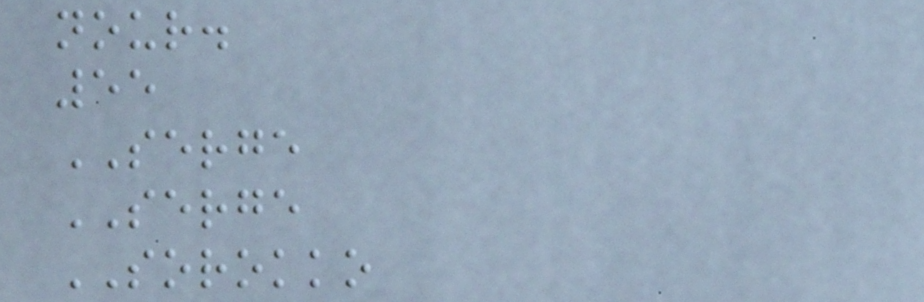nour.
55
SERGE
SERGE
SOROKKO
